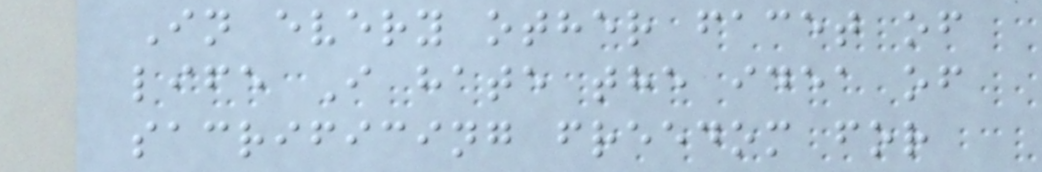In every other facet of
life I hate the idea of
sacrificing freedom for
